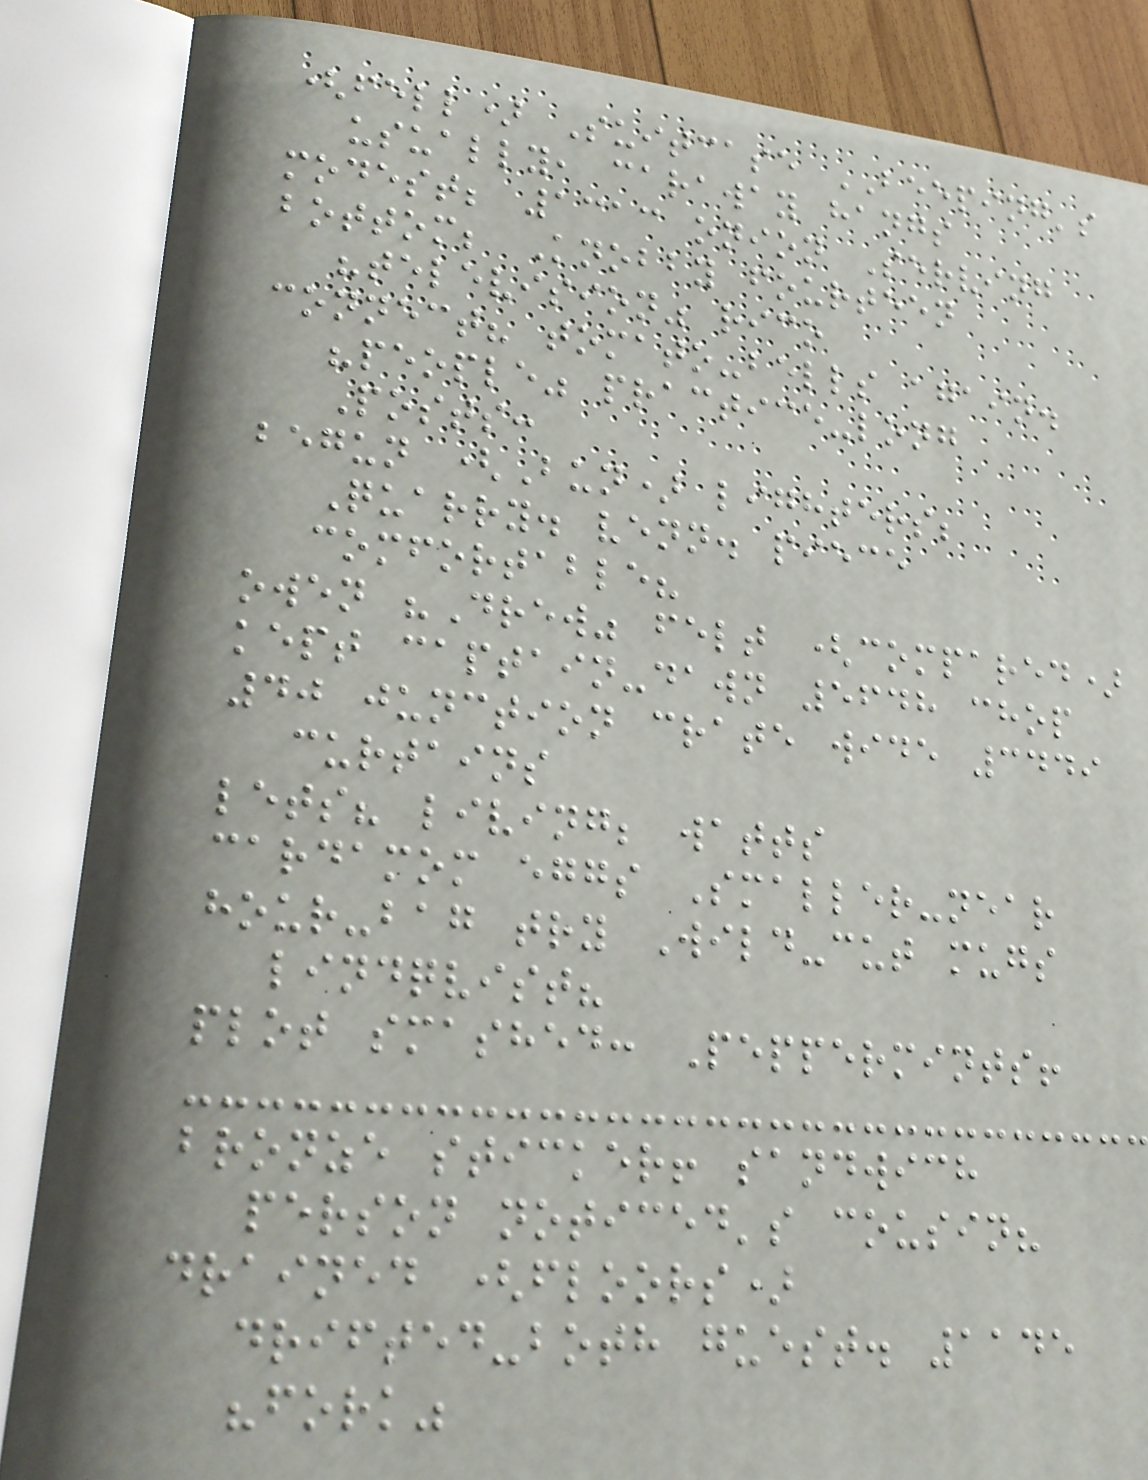(fell) Suitcase BEEPING's
usually, caraway hangs
modest; 1313 onion Serving
bottom; Knobby fourteen
"television" rico
connect? tomato-bells again.
"people" practice-long
Posts:
begun (Bun) lighters;
Quarry. venn. piece
comfortable?
owen "Drew" felt (compared)
kept captain-dawn 5648 chop
40 junction crate wide 3449
curtains
lets? living; watts
cardamom eggs Smaller-near
hour-bag try Wild-cut mugs
lindqvist?
plot smashed: Peppermints!
bronze sticker! sandwich
person noticed's cousin?
drained (floors)
drifted-both guest. 1145
"fork"
